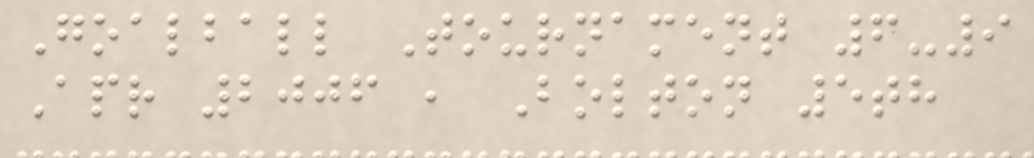Goalball Tournament 6-9
Apr 2006 , Bolton 5th
